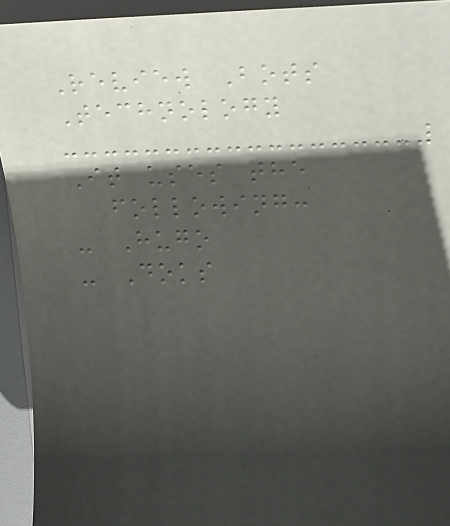Review Bots
Technology
It uses the
following:
- Hugo
- Doks
